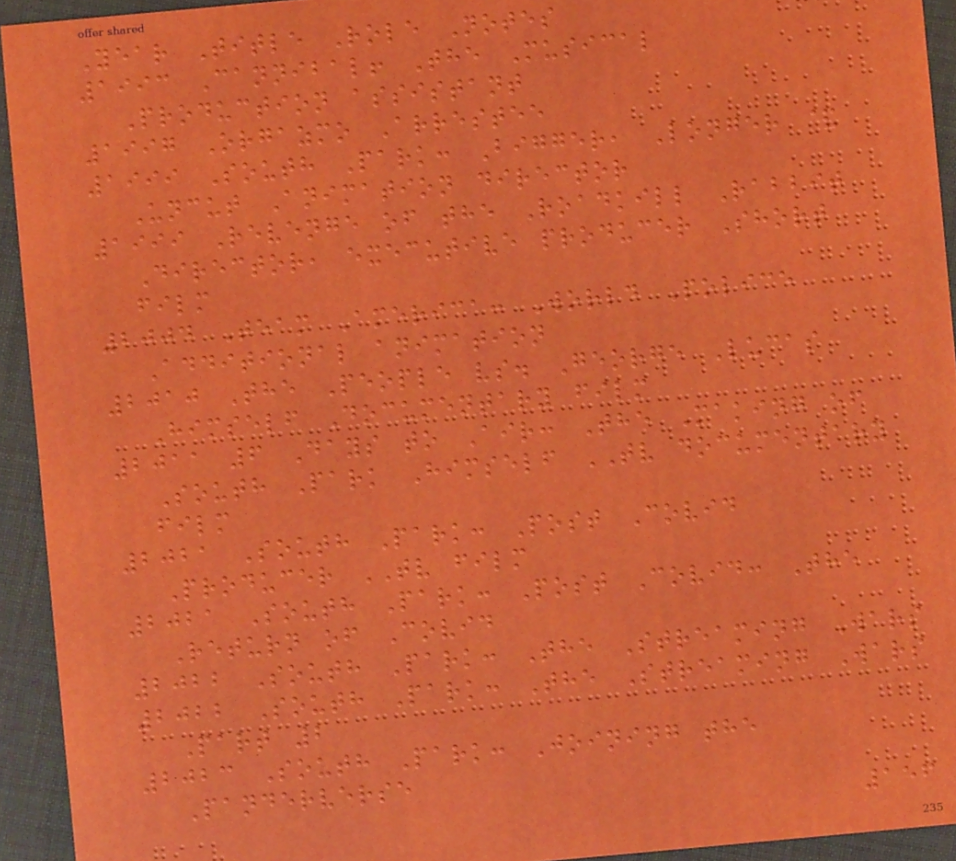Year Title Role Notes
1993 Cannibal! The Musical
Production assistant
1997 Orgazmo Arrestee
1999 South Park: Bigger, Longer &
Uncut Animation director
1999 Revenge of the Roadkill Rabbit
Director, executive producer Short
film
2004 Team America: World Police
Additional animation
2010 The People vs. George Lucas
Himself Documentary film
2011 6 Days to Air: The Making of
South Park Himself TV documentary
film
2021 South Park: Post Covid
Producer TV film
2021 South Park: Post Covid: The
Return of Covid
2022 South Park: The Streaming Wars
2022 South Park: The Streaming Wars
Part 2
2023 South Park: Joining the
Panderverse
156
